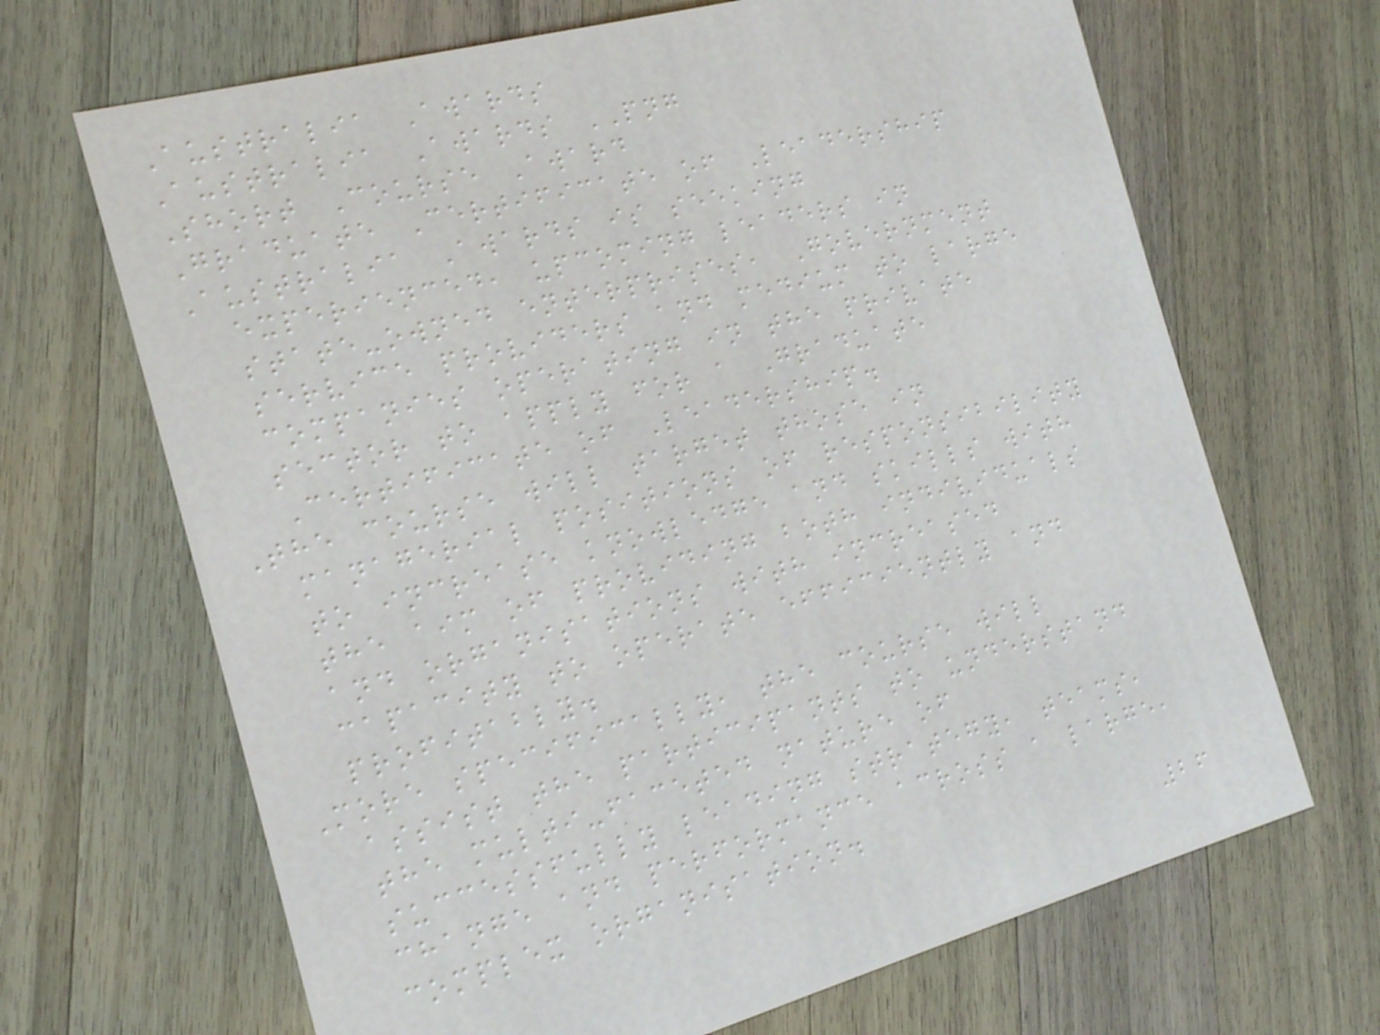Australia Awards
Australia Awards PNG
Short Course Award
Graduate Certificate of Leadership
Australia Awards is seeking
experienced, upcoming leaders in
state-owned enterprises, Government
service providers and medium to large
companies operating in the private
sector to apply for a Graduate
Certificate of Leadership.
The course will target those in
managerial positions of responsibility
to increase knowledge and skills with
the aim of providing both individuals
and organisations with increased
capacity to operate efficiently and
profitably.
More specifically, the course will
assist the participants to understand
the multi-faceted nature of
successfully leading strategy, teams,
change and performance across a large,
complex organisation.
26
